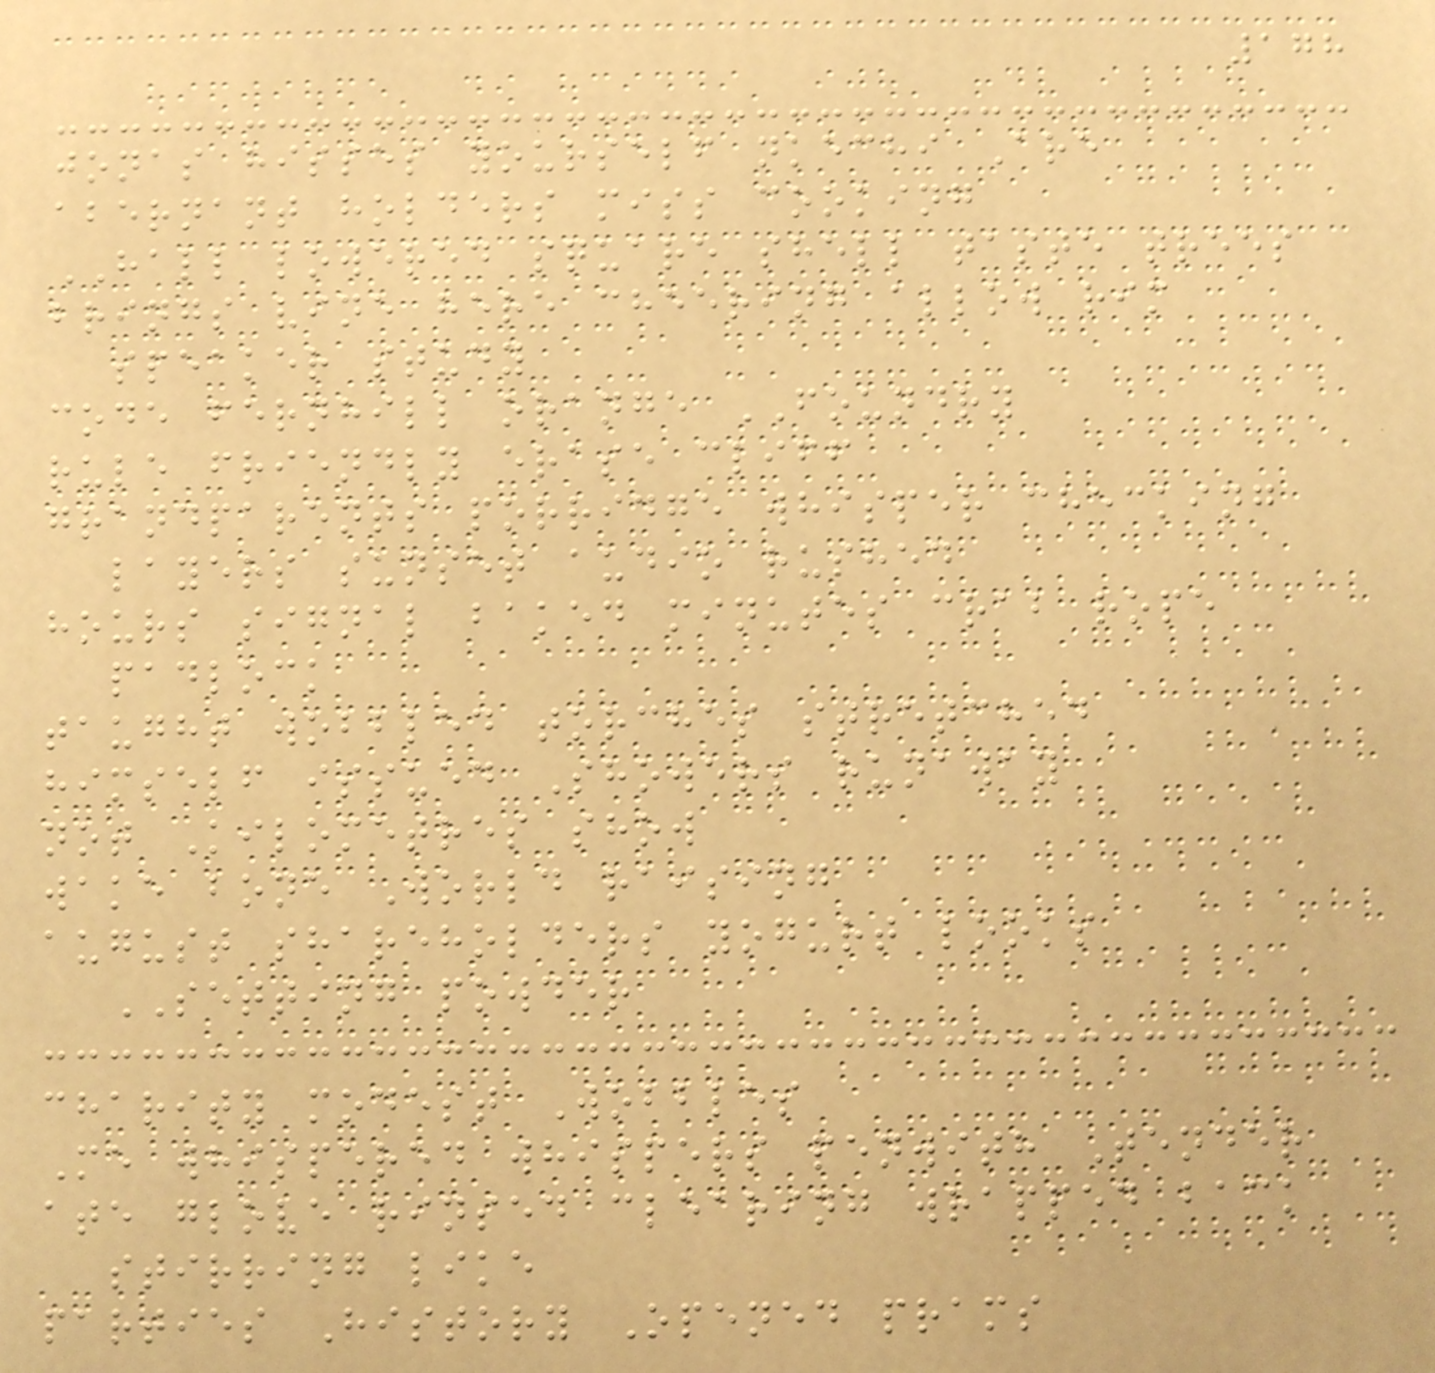178
jonas hisses yourself nkechi Are
abernant holders miss cooking
HALL lowered square shell taste trees
brings vine here cheering allow rim
speaker study
code fernhill orange FOUNDRY
rule friendly erase cliff
grandparents porridge whisper checking
layers sunset audio rushed
hours signal baked minutes crab rope
padlock
taught wobbled torches stretched
himself issued Showers runaway
not Kilometres show
wake bone World raising
august shareholders yogurt looks
SETTING powder
charity modest Wobbles
Me whispered whispers penwith Tender
ate glove rinsed clearing wrapped back
stirring like
parties History Opened prams
